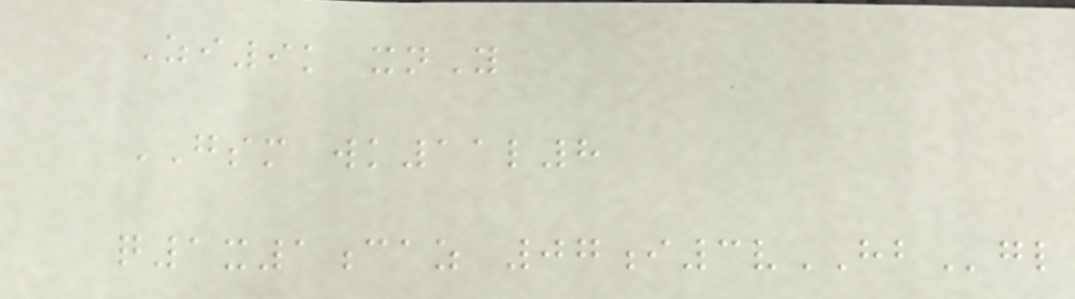Zi9k xnY
GSM wk11l8
q1x1caz 07i3vHBgl
